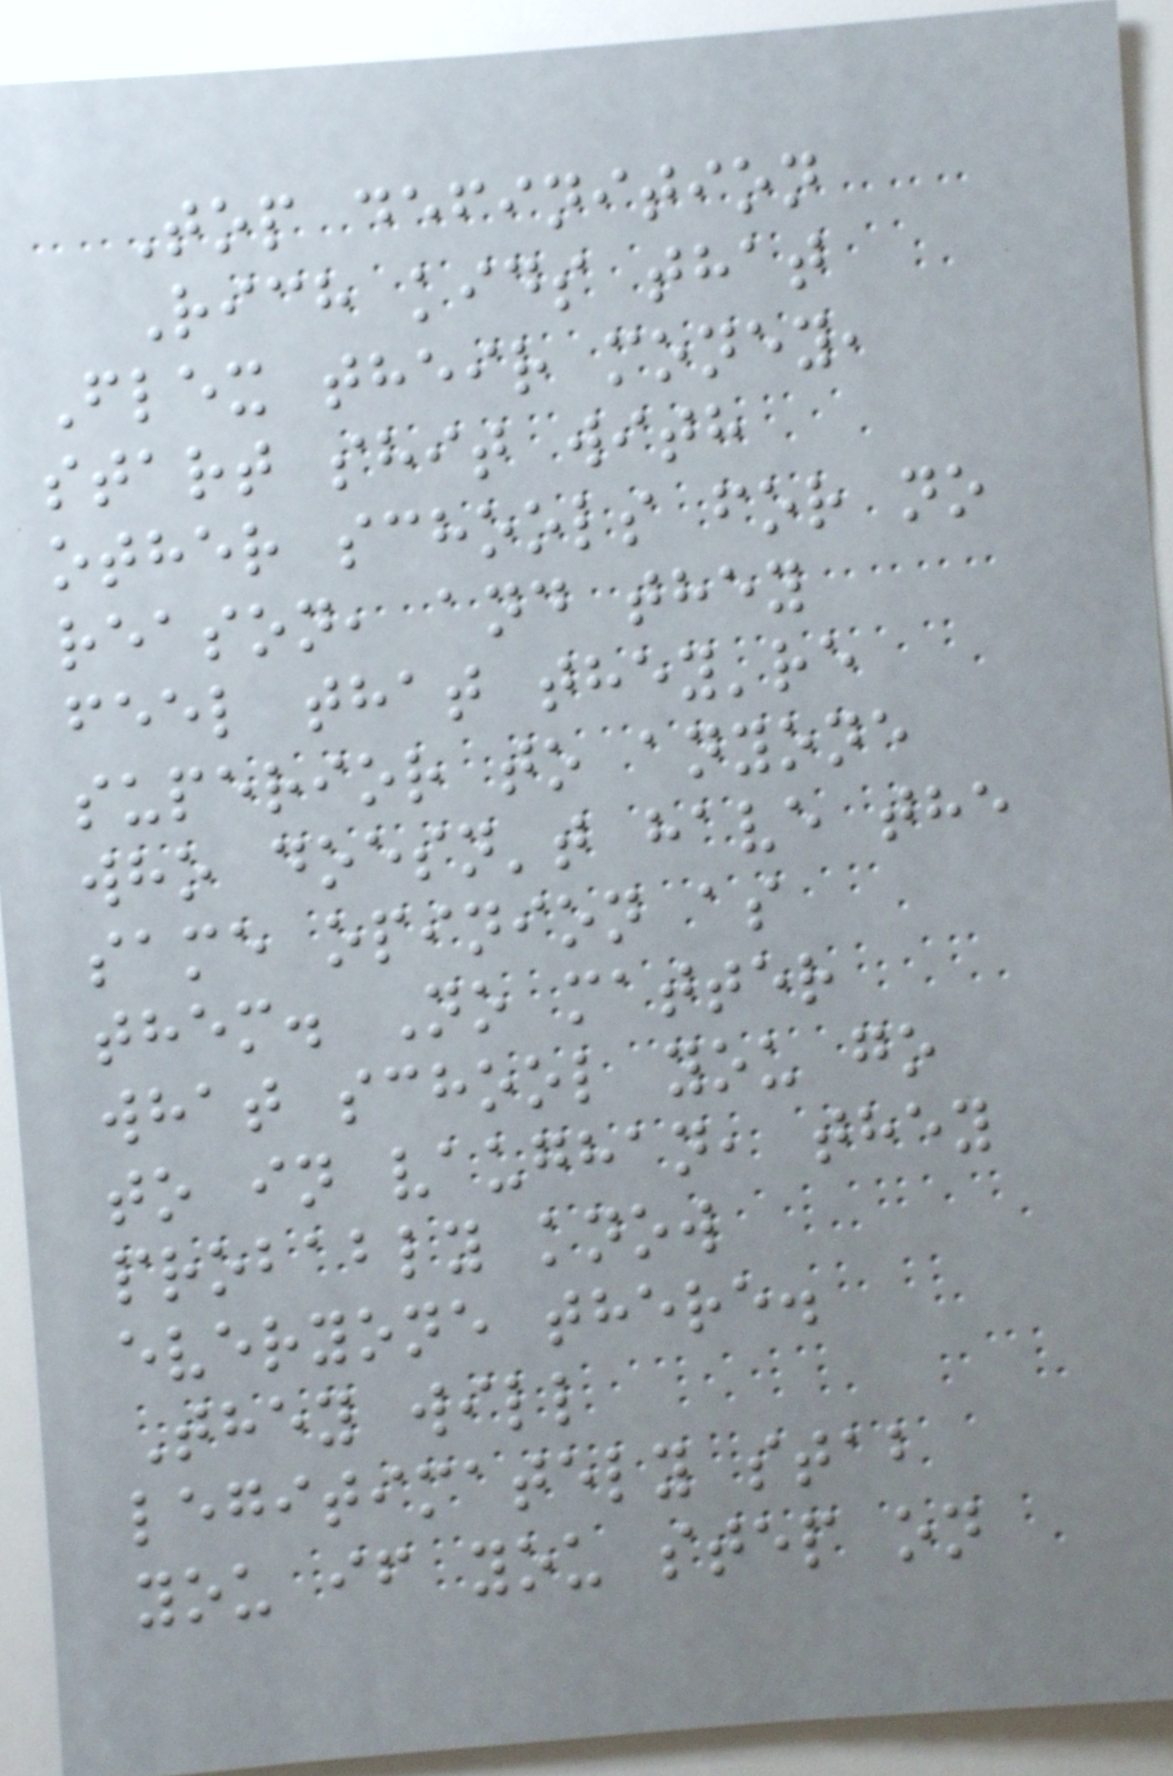Top definition
Rich kids that
Flex their money,
start shit with
other schools for no
reason, and they
feel that they're
superior to anyone
who doesn't have the
same opinion as
them. No matter
what school you go
to in vaughan, they
probably know
everyone there.
They will
legitimately stab
you if you step on
